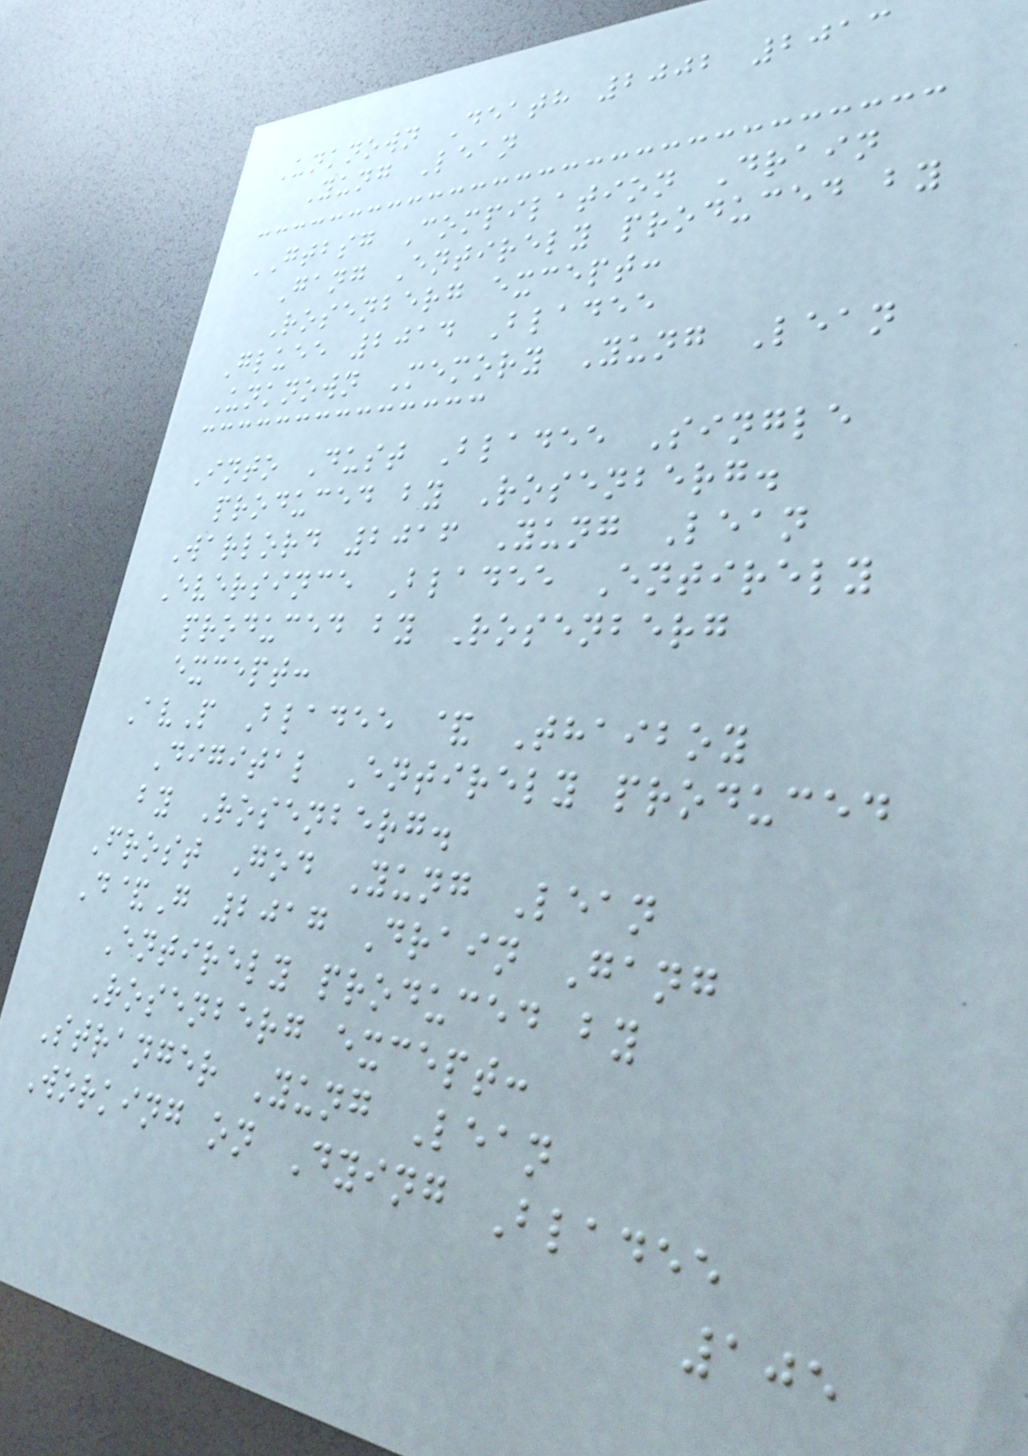Unknown Death 2002 2013
Yung Lean
GTBSG Compilation Drain
Gang Entirely produced by
Rosenberg except:
Gluee 2014 Bladee
Unknown Memory Yung Lean
Into Dust Bladee Single
produced by Rosenberg.
Warlord 2016 Yung Lean
Eversince Bladee Entirely
produced by Rosenberg
except:
AvP Bladee & Thaiboy
Digital Entirely produced
by Rosenberg.
Frost God Yung Lean
D&G 2017 Drain Gang
Entirely produced by
Rosenberg except:
Stranger Yung Lean
Working on Dying Bladee
105
